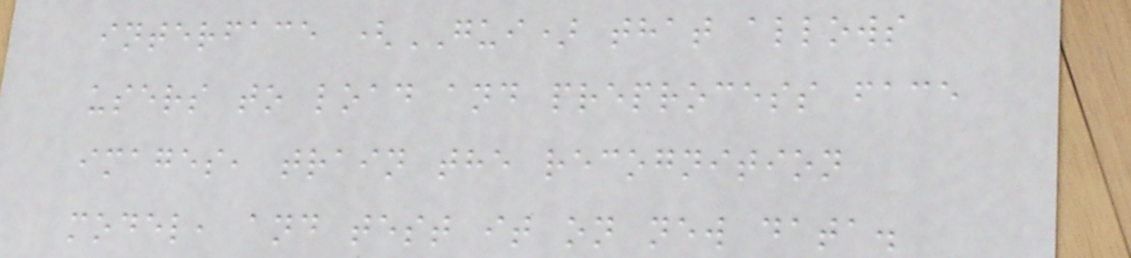interface (GUI) that allows
users to load and preprocess face
images, train the recognition
model, and test it on new data.
